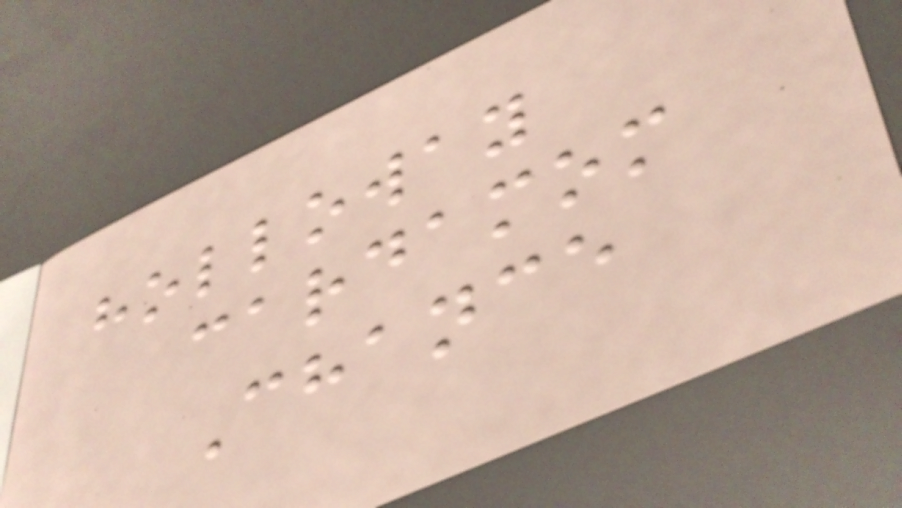holloway
cardamom
Chance
